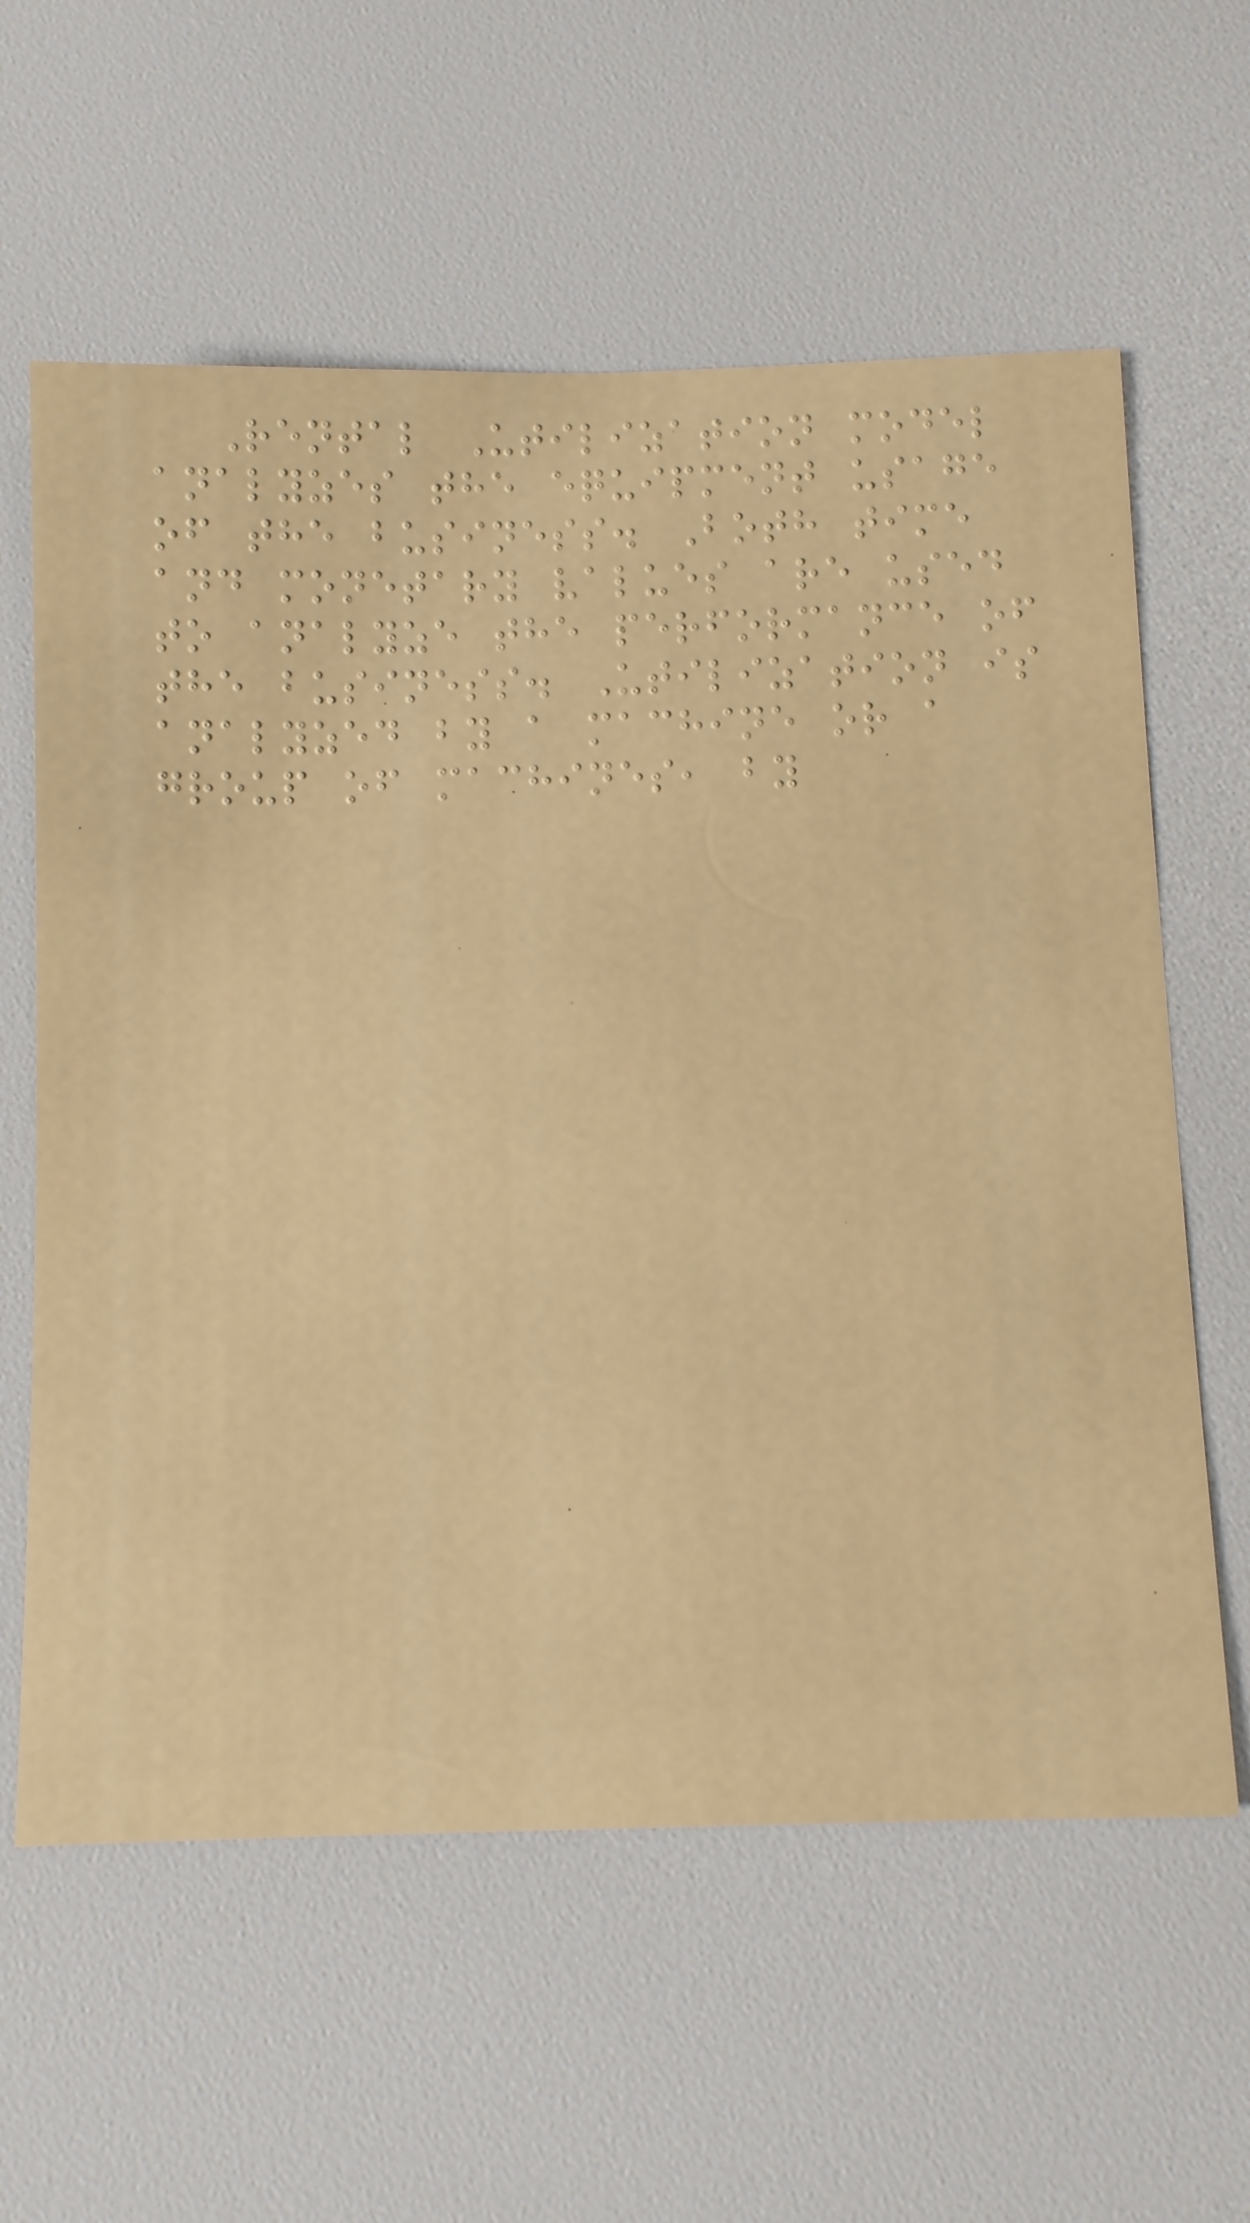Rental Utilization model
analyzes the equipment usage
of the business. Both time
and monetary values are used
to analyze the performance of
the business. Utilization is
analyzed by a machine or a
group of machines, by
